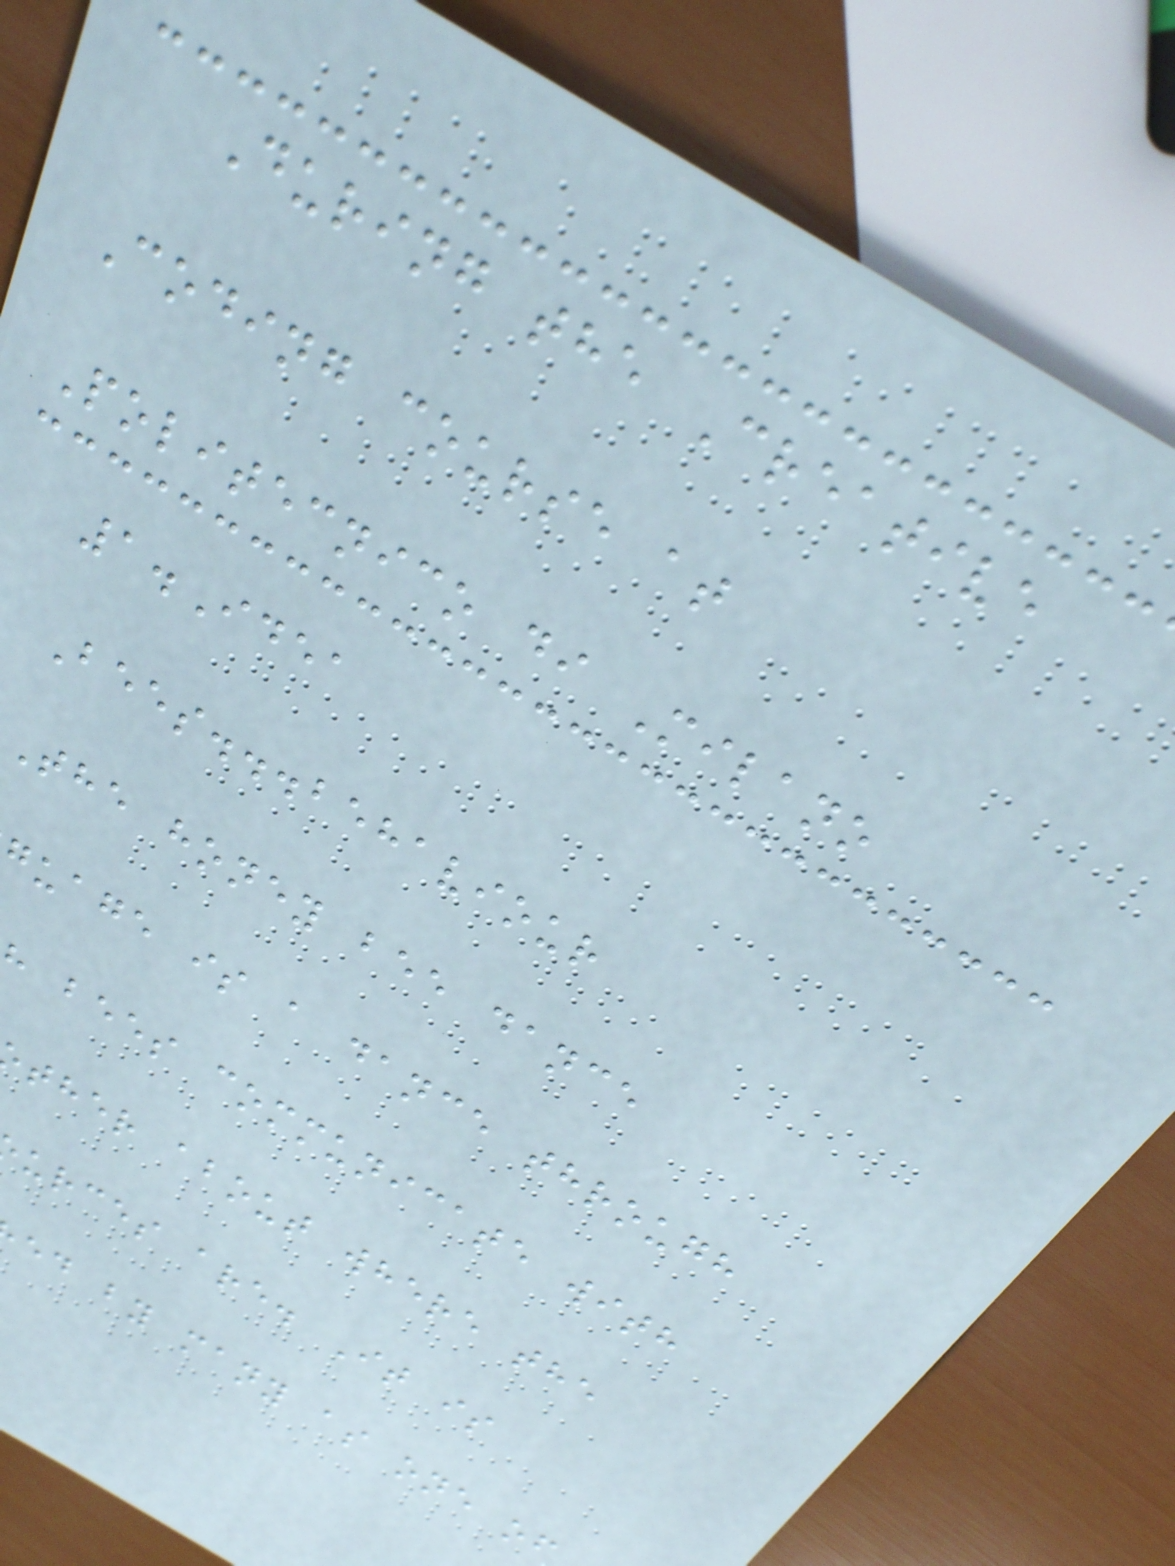During the Creative
Coding course at
Politecnico di Milano
1.Idea
Bees...behaviour
The honey bee dance
guage is a dance through
bees communicate with
ther about where the
urces are. It is
ed by many as one of
